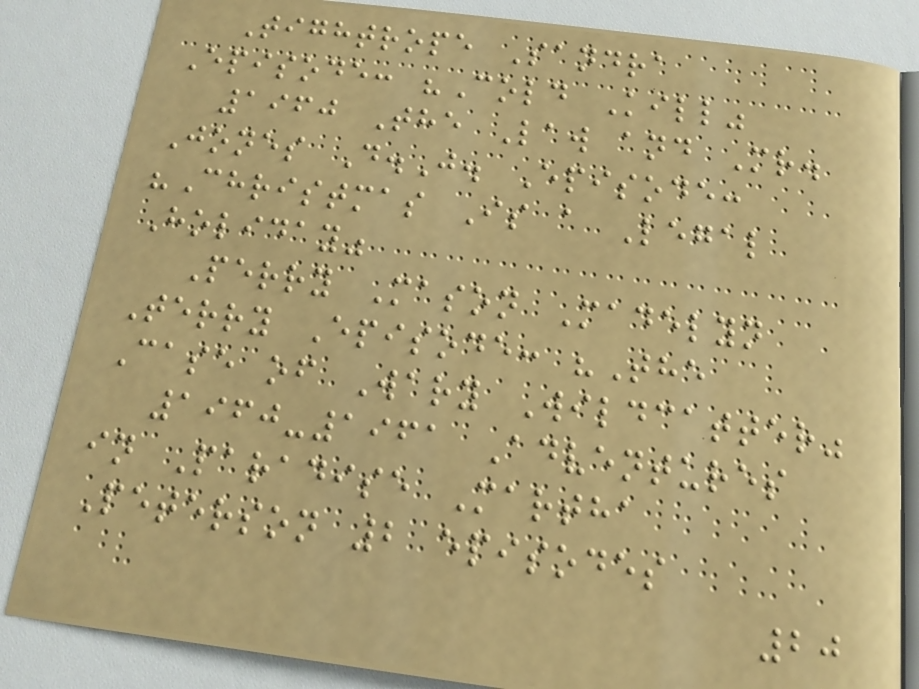Tightrope Sandra
Episode: "Cold Kill"
1960 The Law and Mr.
Jones D.J. Episode:
"Christmas Is a Legal
Holiday"
Perry Mason Madelyn
Terry Episode: "The
Case of Wary Wildcatter"
1960-1961 Adventures
in Paradise Martha
Peterson 2 episodes
20
